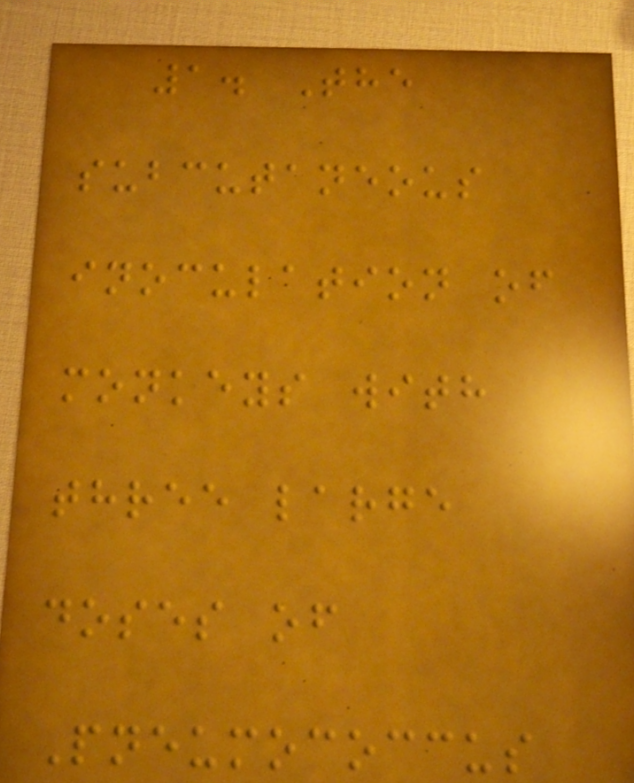1. The
subcutaneous
inoculation of
monkeys with
three large
doses of
Pneumococcus
